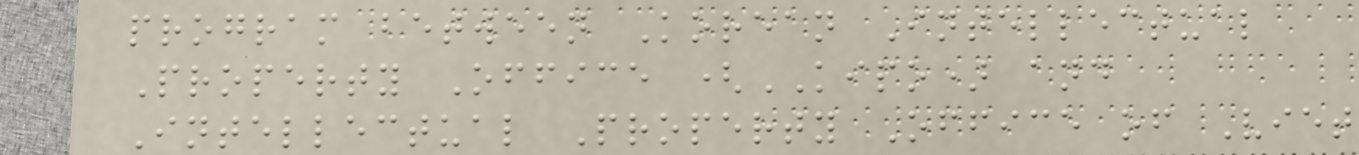program between Korean Intellectual
Property Office (KIPO) and
Intellectual Property Office of Viet
